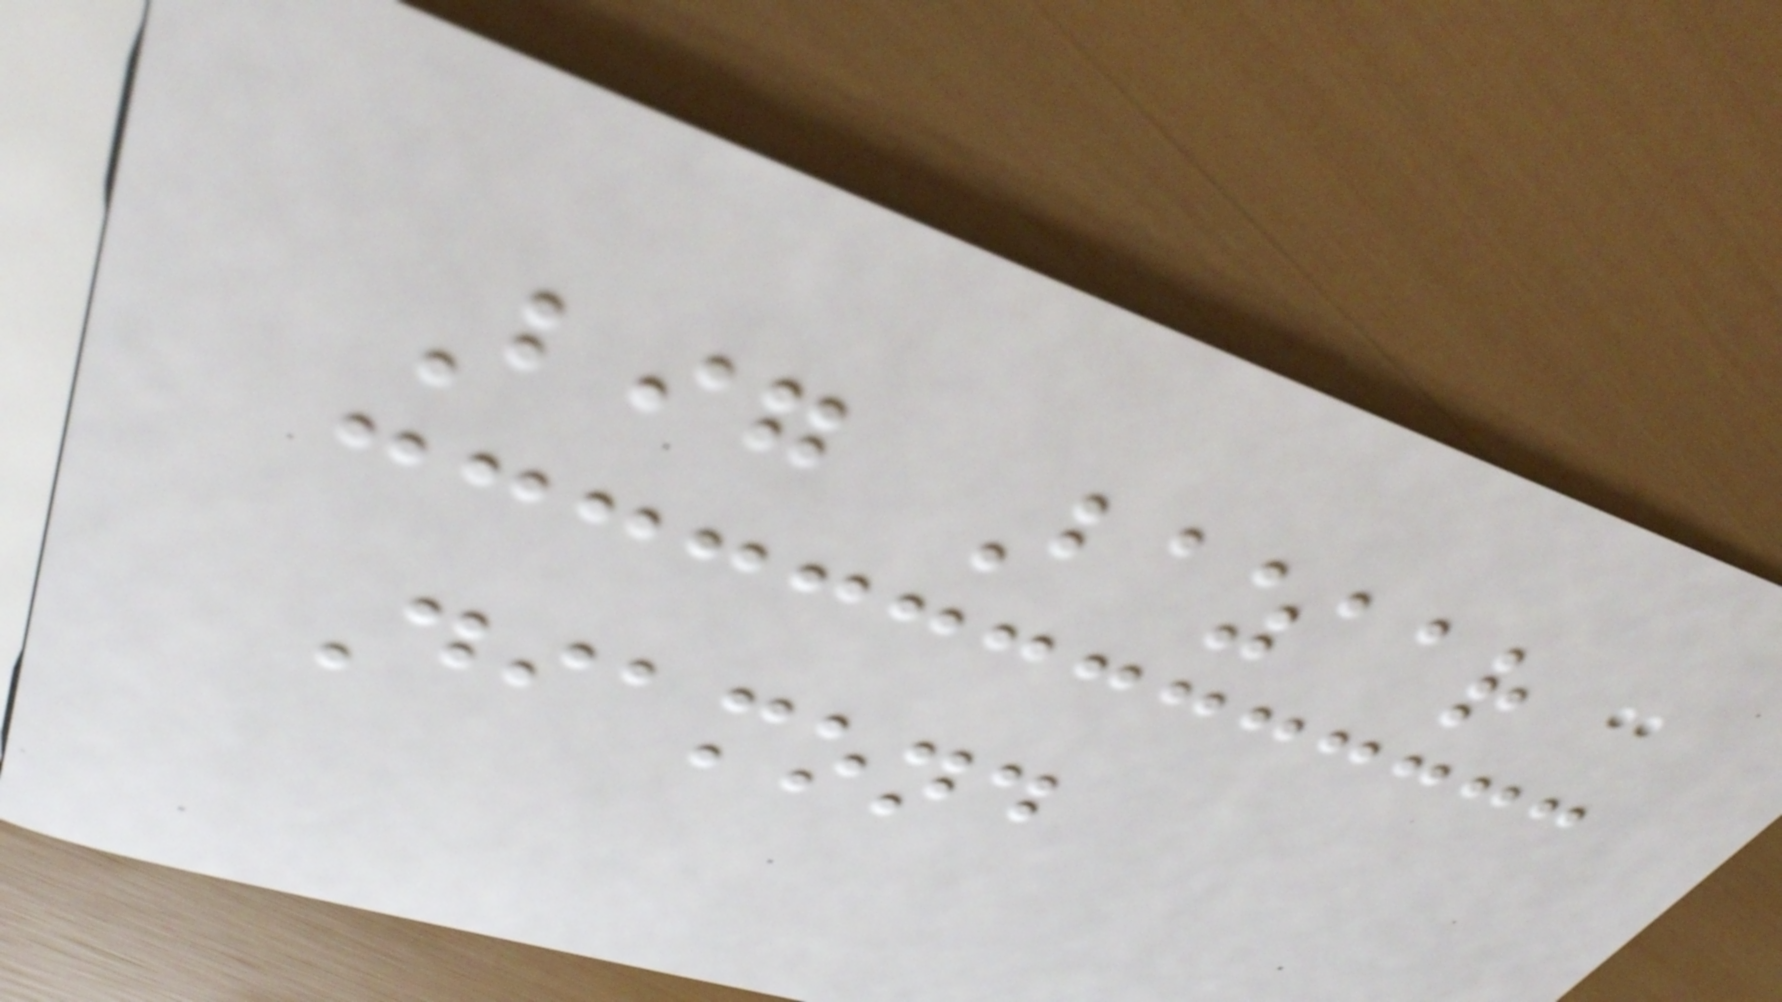Big Bazaar
Diamond
